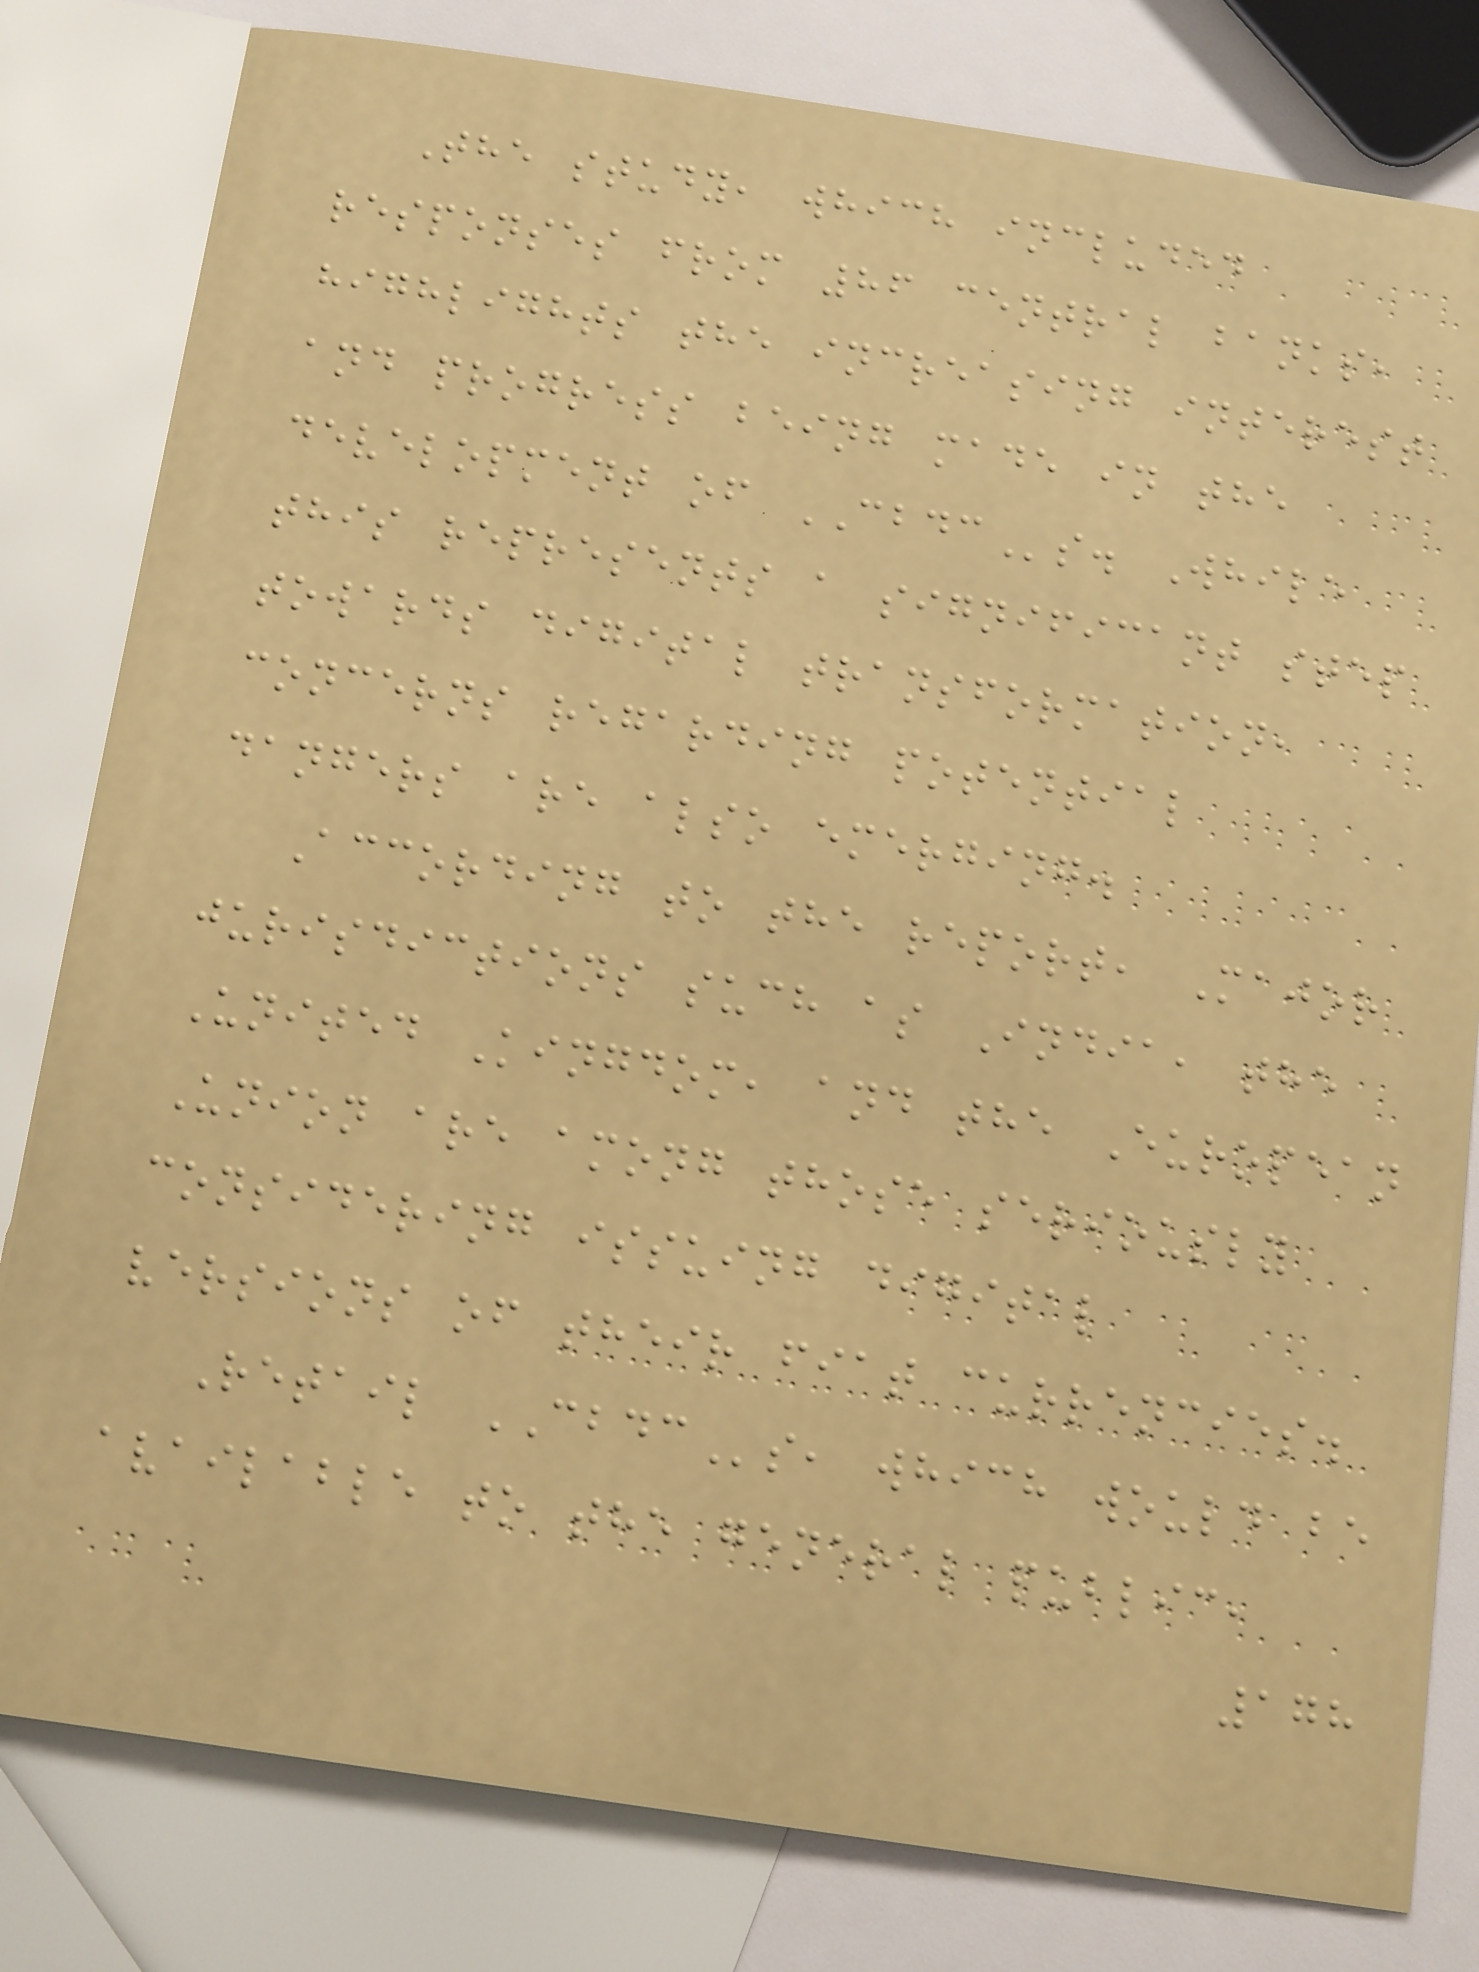The study, which included
responses from 86 central banks,
highlights the increasing interest
and progress being made in the
development of CBDCs. While
this represents a significant step
towards digital transformation,
concerns regarding potential
dangers are also emerging.
According to the report, Major
jurisdictions such as India, the
United Kingdom, and the European
Union are among those seriously
considering issuing digital
versions of their fiat currencies.
Retail CBDCs, which would be
available to the general public,
178
